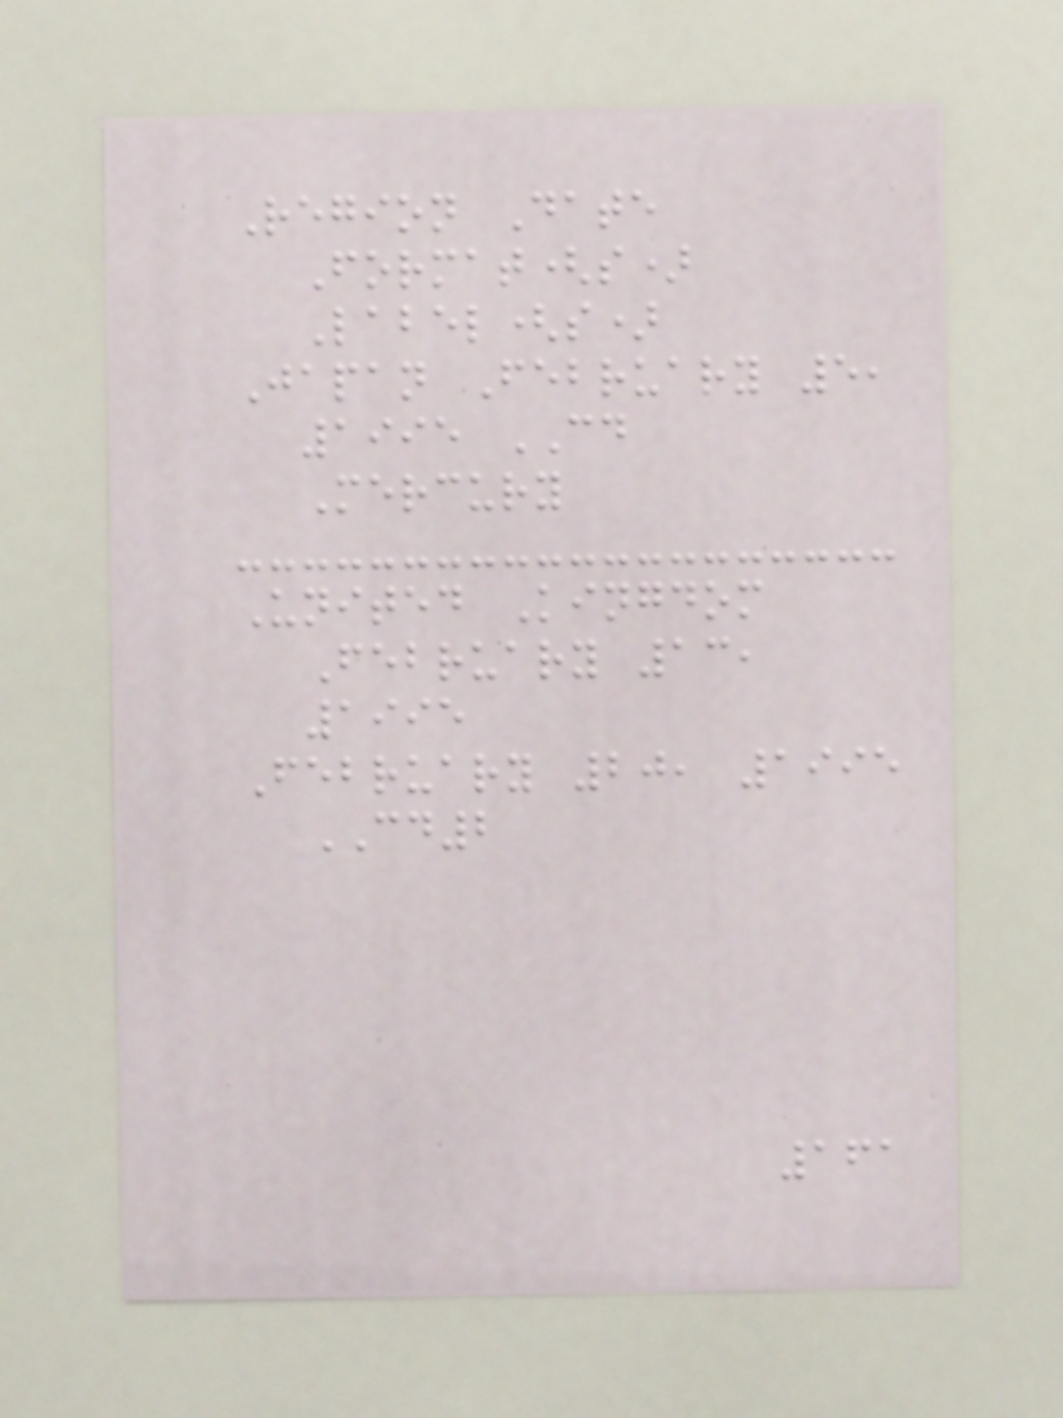Region Date
Format(s)
Label(s)
Japan February 5,
1995 CD
Mercury
United Kingdom
February 13,
1995
February 20, 1995
CD2
161
